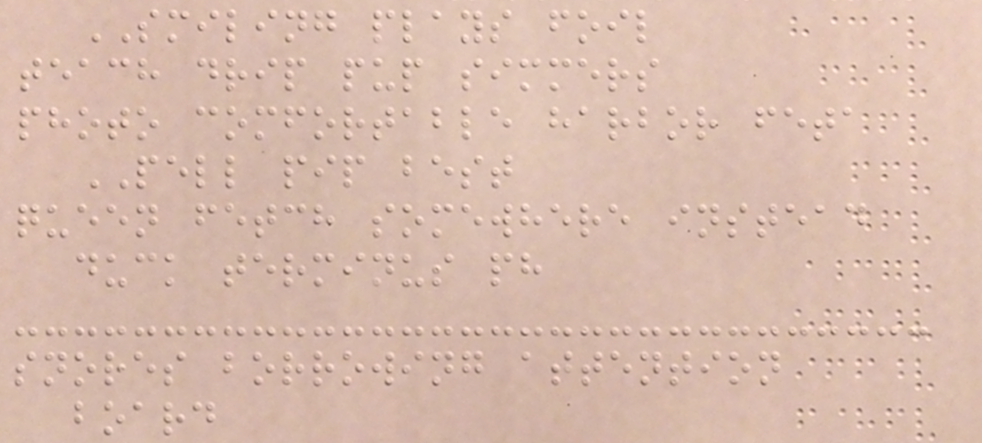SMILING plays foil
teach drip pup simmers
photo comfortable harbor feta
PELL pip best
queen fetch somewhere instead
duck terminus ph
snores borrowing attention
board
